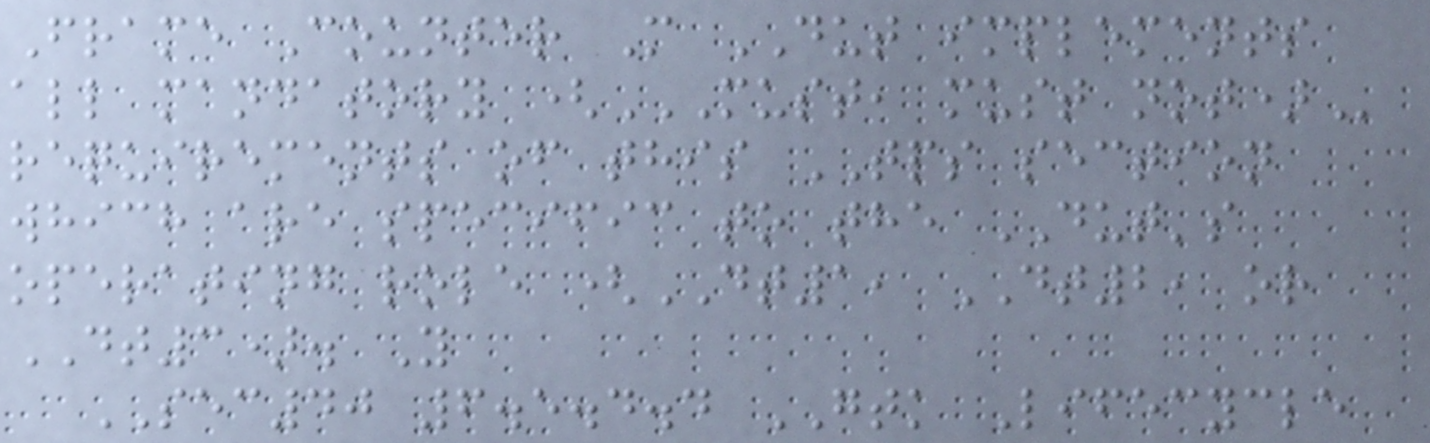Frame Counter M DUT implements
all mandatory (MUST, MUST NOT)
requirements of this TPS section
which are specific to the DUT's
operating role (DT1, DT2, or
DT3). Y
SEC40 6.5.4.4 GTK Lifecycle
